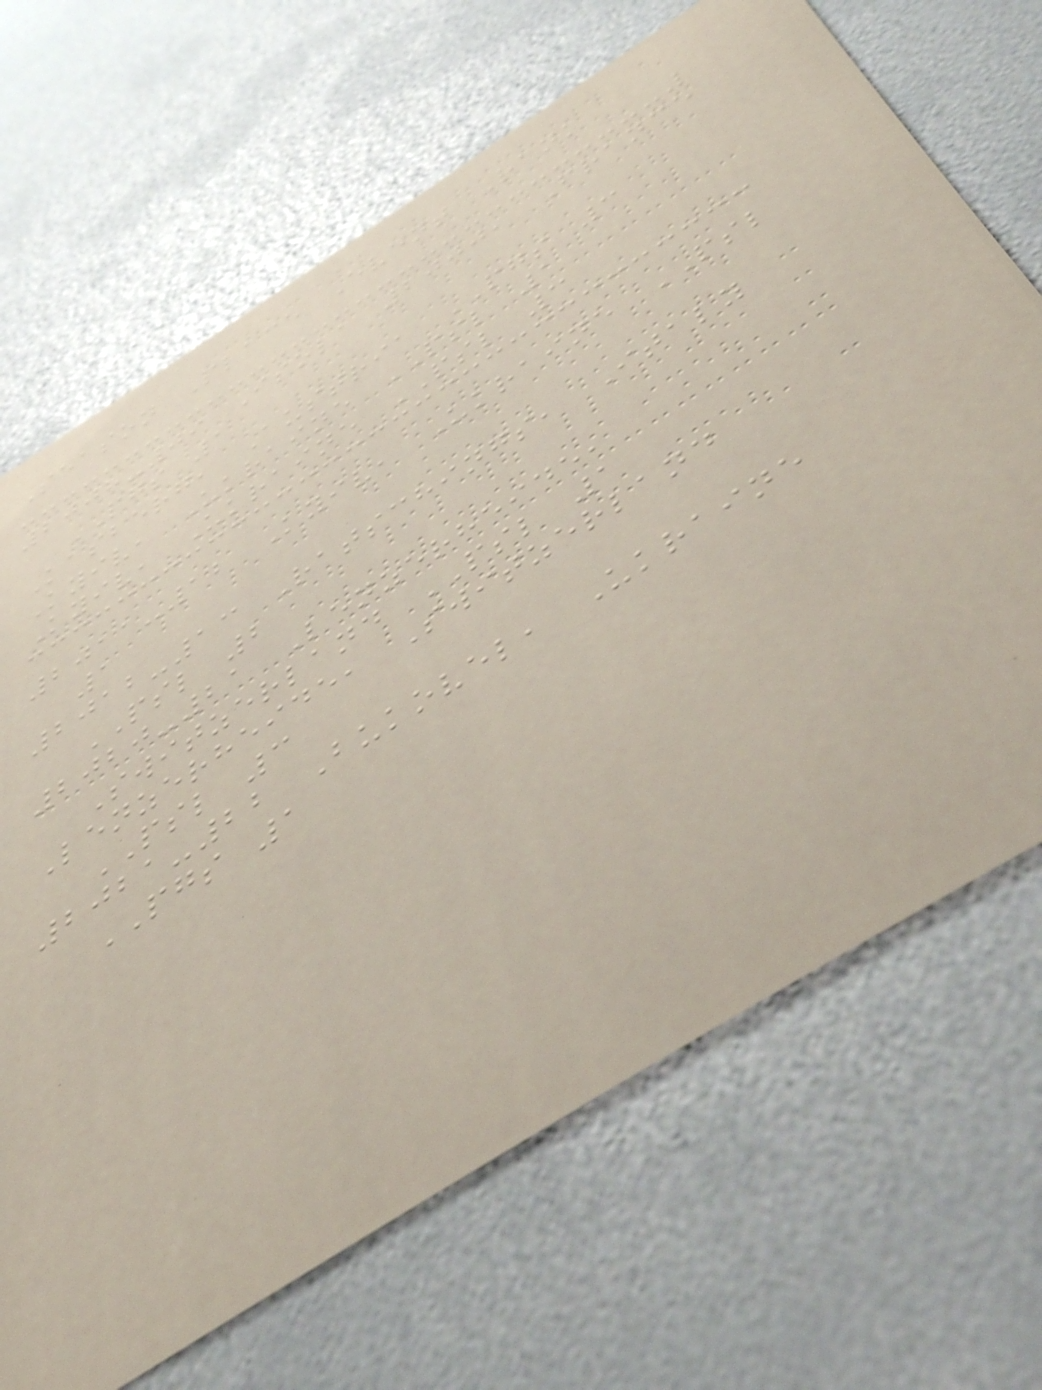Season Place Event Rank
2008-09 Isola 2000, France
PGS 1
Kasberg, Austria PGS 3
Kyiv, Ukraine PSL 1
Kyiv, Ukraine PSL 3
2011-12 Kyiv, Ukraine PSL
1
2012-13 Ratschings, Italy
PSL 2
2020-21 Lenzerheide,
Switzerland PSL 1
Lenzerheide, Switzerland
PSL 3
2021-22 Bukovel, Ukraine
PGS 1
